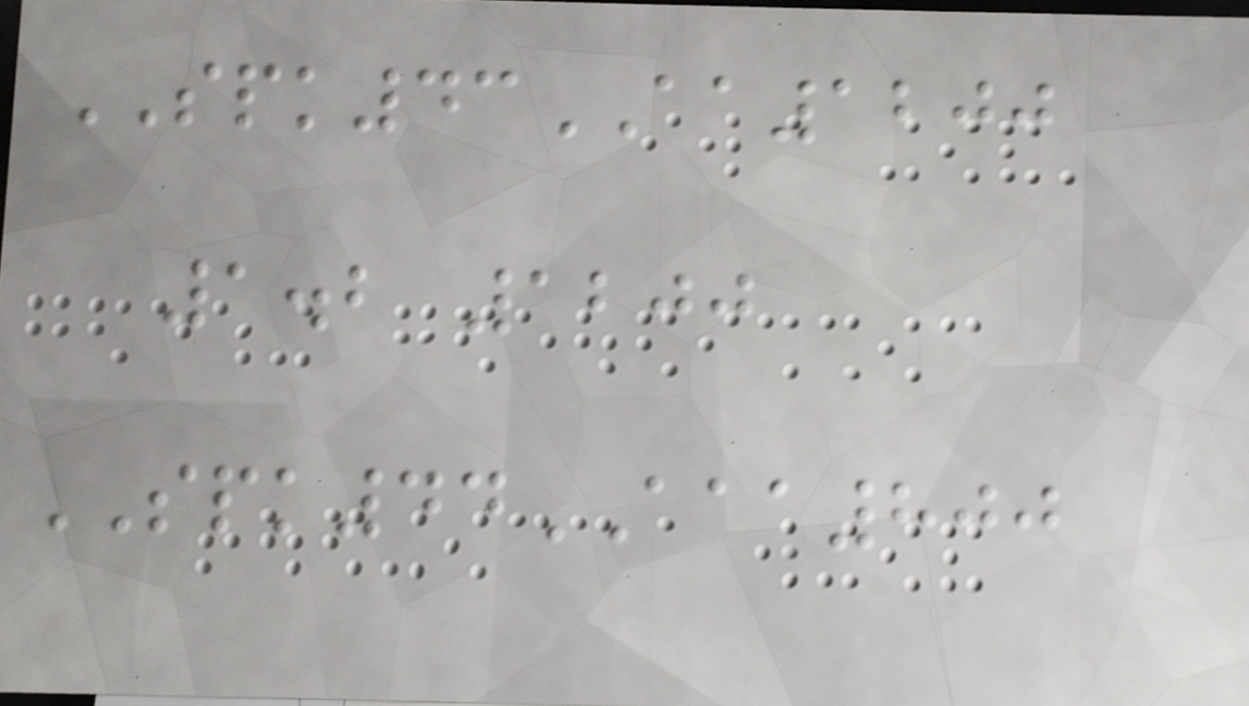SPK43AA1200
1.2 1200
SPK44AAA800
